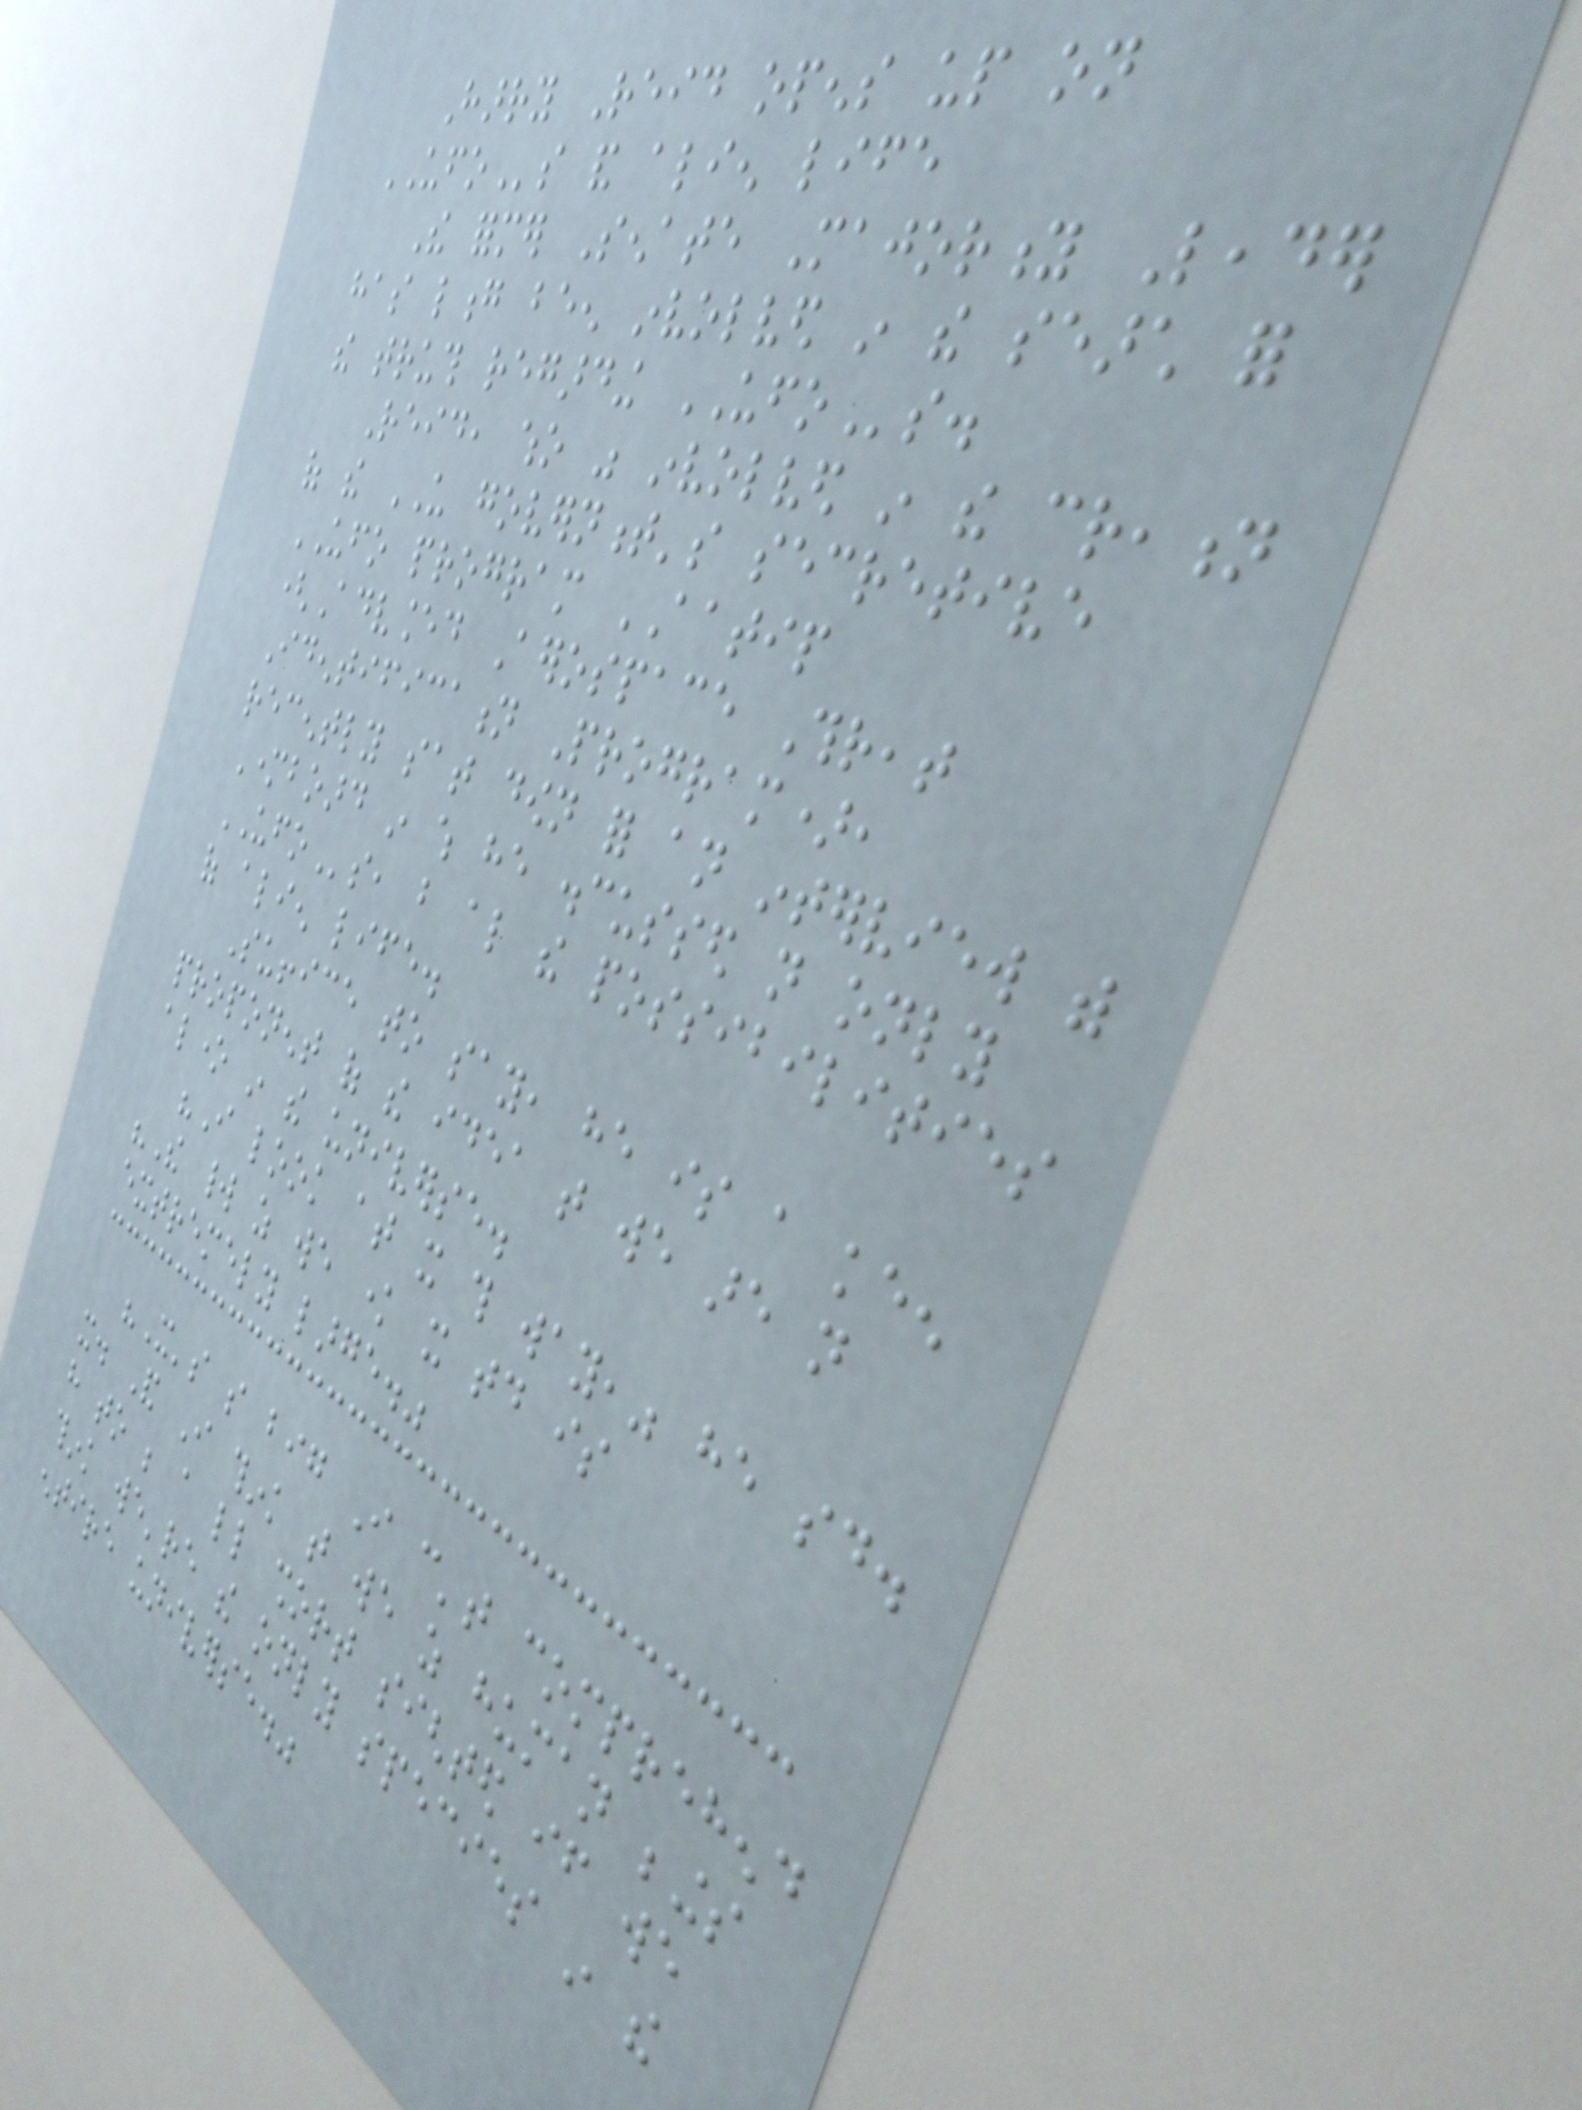Harry Reid opens up on
UFOs and alien life
The former Senate Majority Leader
has long been involved in the search for
the truth regarding UFOs.
Reid, who was involved in the creation
of the US government's secretive
UFO program AATIP
(Advanced Aerospace Threat
Identification Program),
recently sat down for an interview with
Motherboard in which he discussed not only
UFOs, but also the possibilities
of alien life.
Suffice to say, he is a keen
proponent of the idea that we are not
alone in the universe.
"I look at it this way," he said.
"The world as we know it today is
extremely large."
"It's so big I can't comprehend
it. And I think that we as human beings
have to be a little short sighted if we
think we're the only species in the
entire universe."
